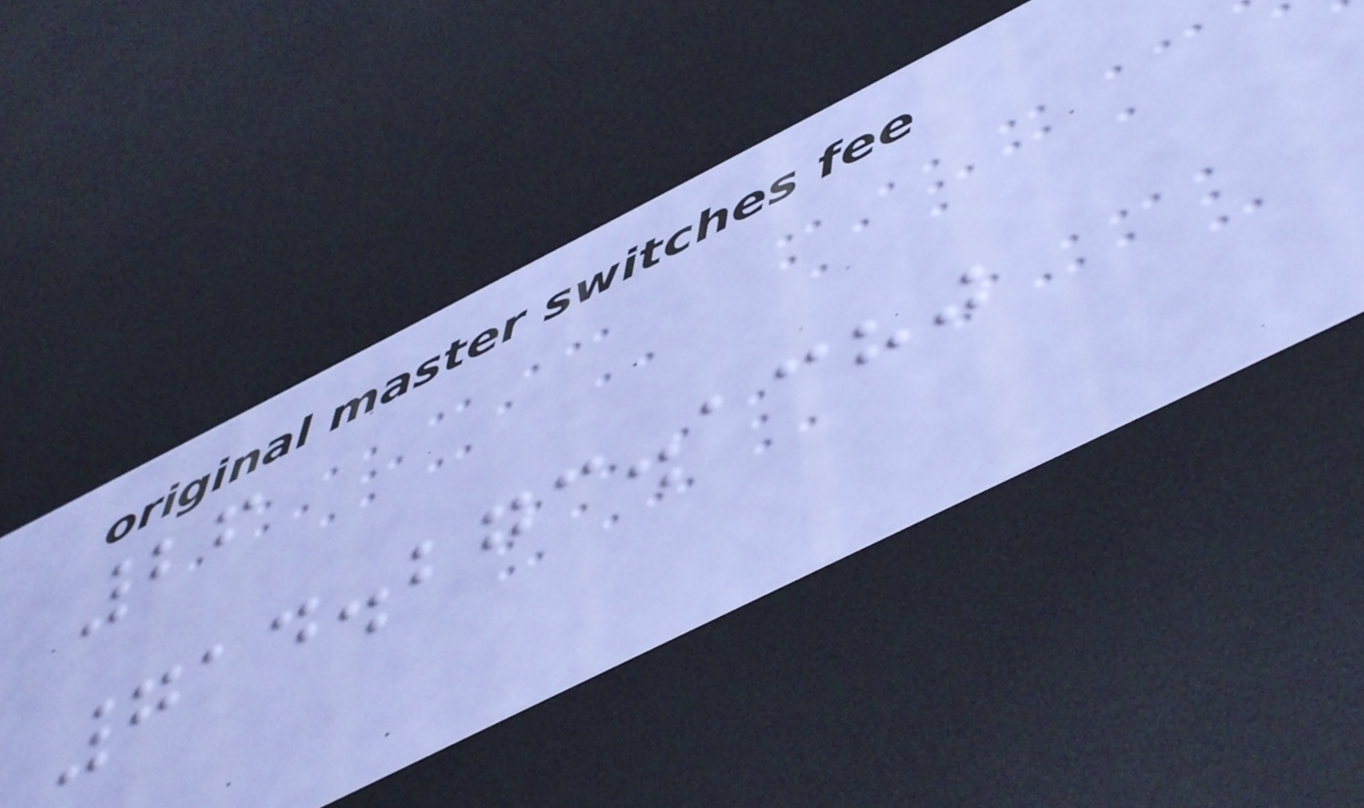26
714.273.1380
